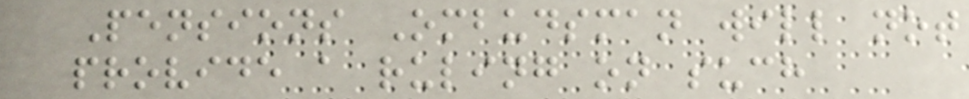Pensions Ombudsman will not
provide a ruling on such
